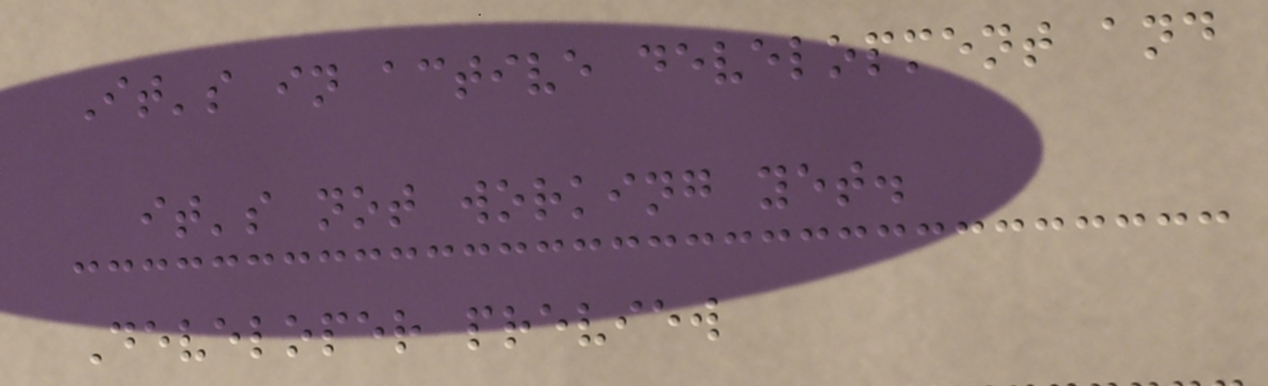It's in active development and
it's not working yet.
Developer preview
